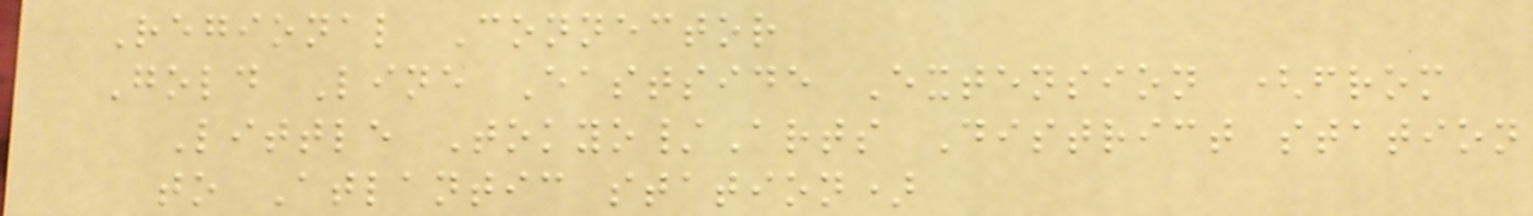Regional Connector
Gold Line Eastside Extension (from
Little Tokyo/Arts District station
to Atlantic station)
